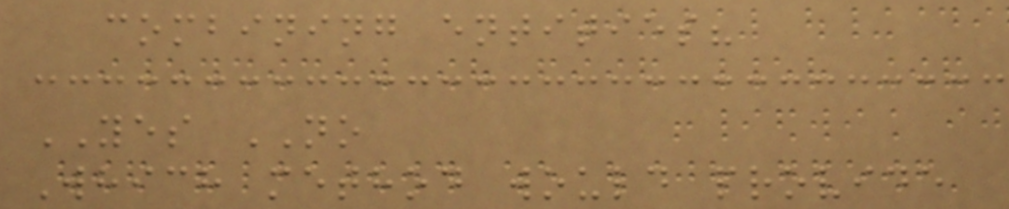combining entities?
YES NO
Which method would provide
